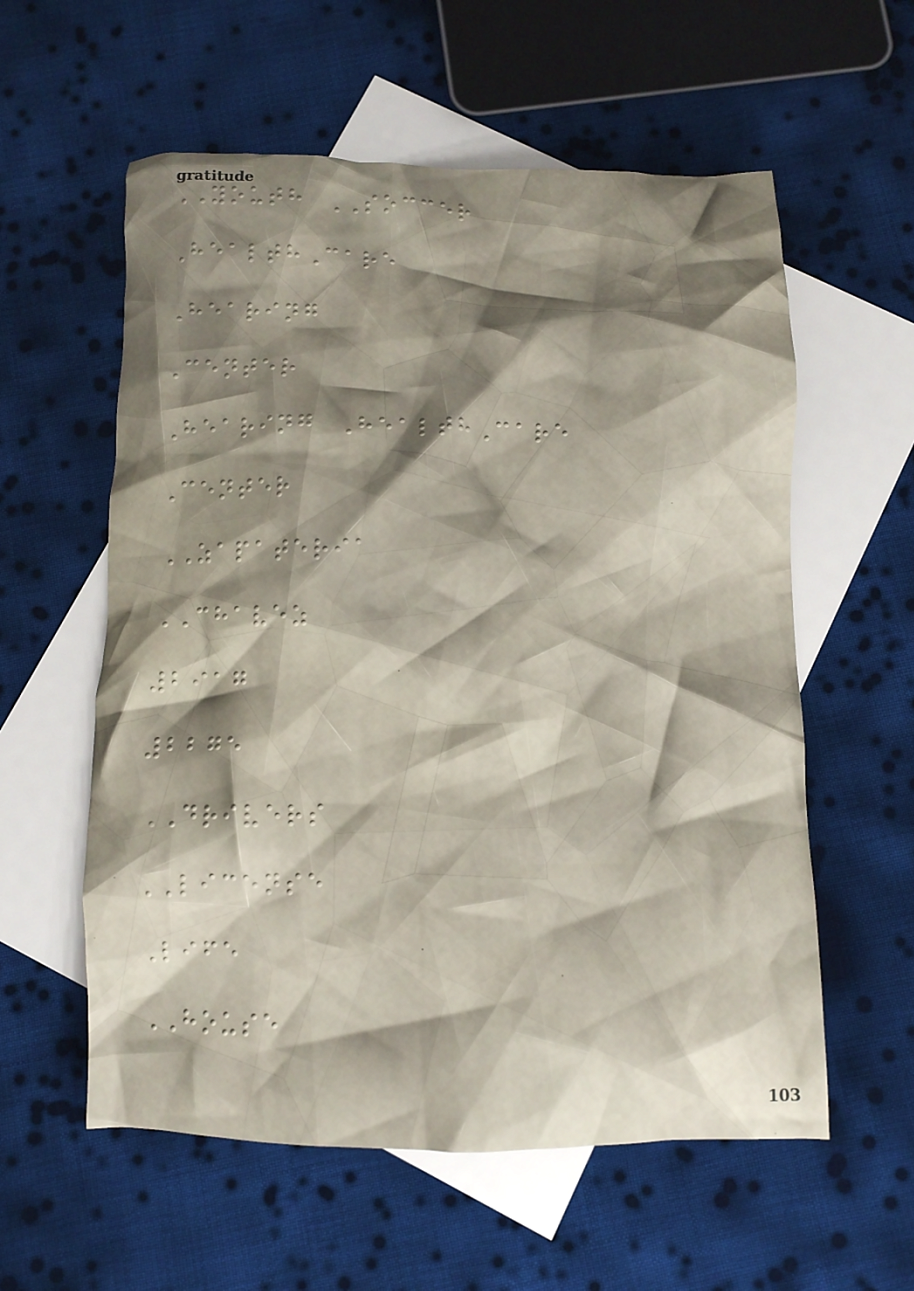YOUTH SOCCER
HealthCare
Hearing
Center
Hearing HealthCare
Center
ZAPATERIA
CHAVEZ
2917
2275
DRIVERS
LICENSE
Life
HOUSE
